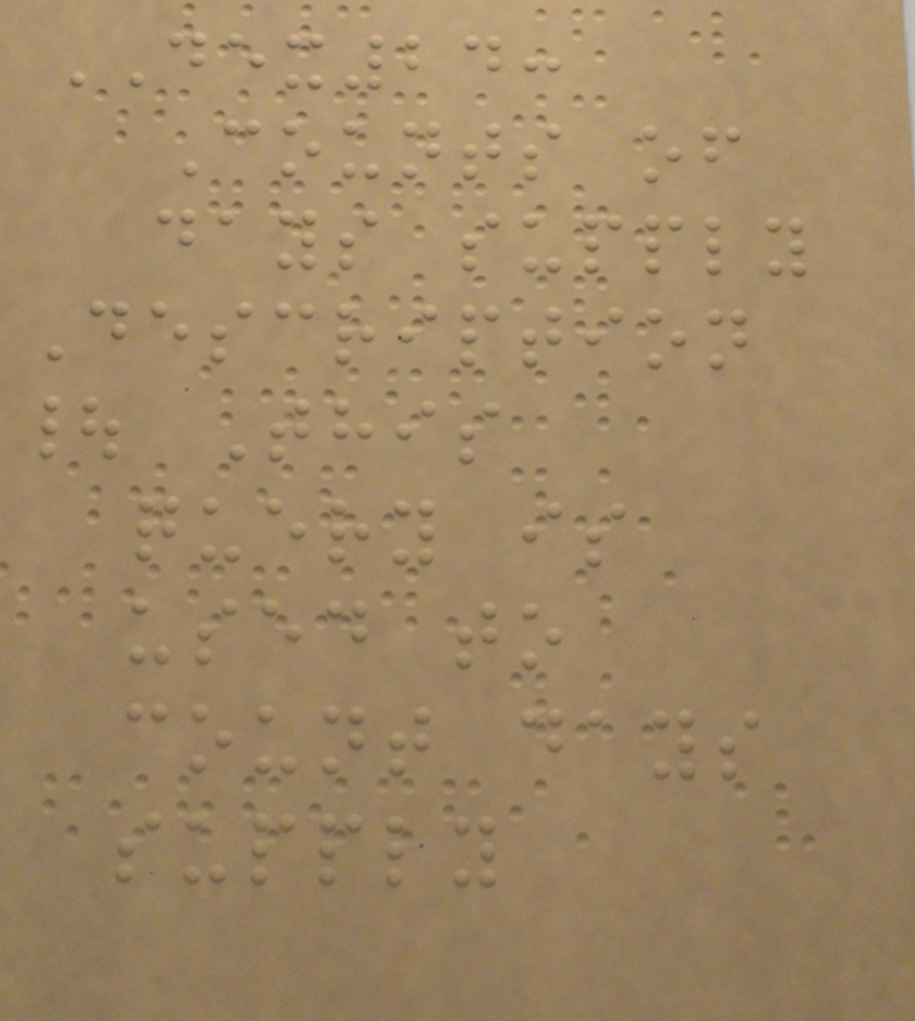DEX24:
Counts of
days supply
Description
| This
query is
used to
count days
supply
